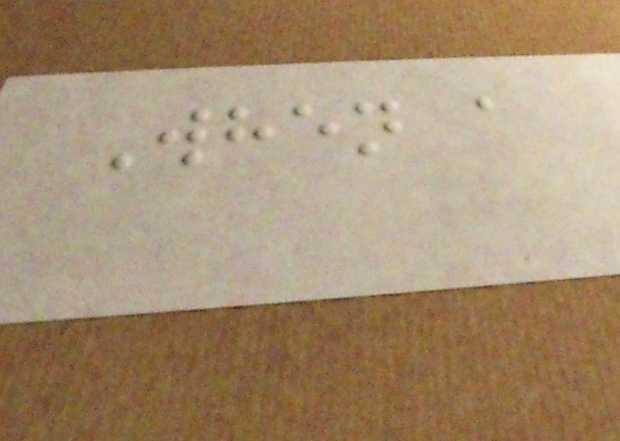When a
